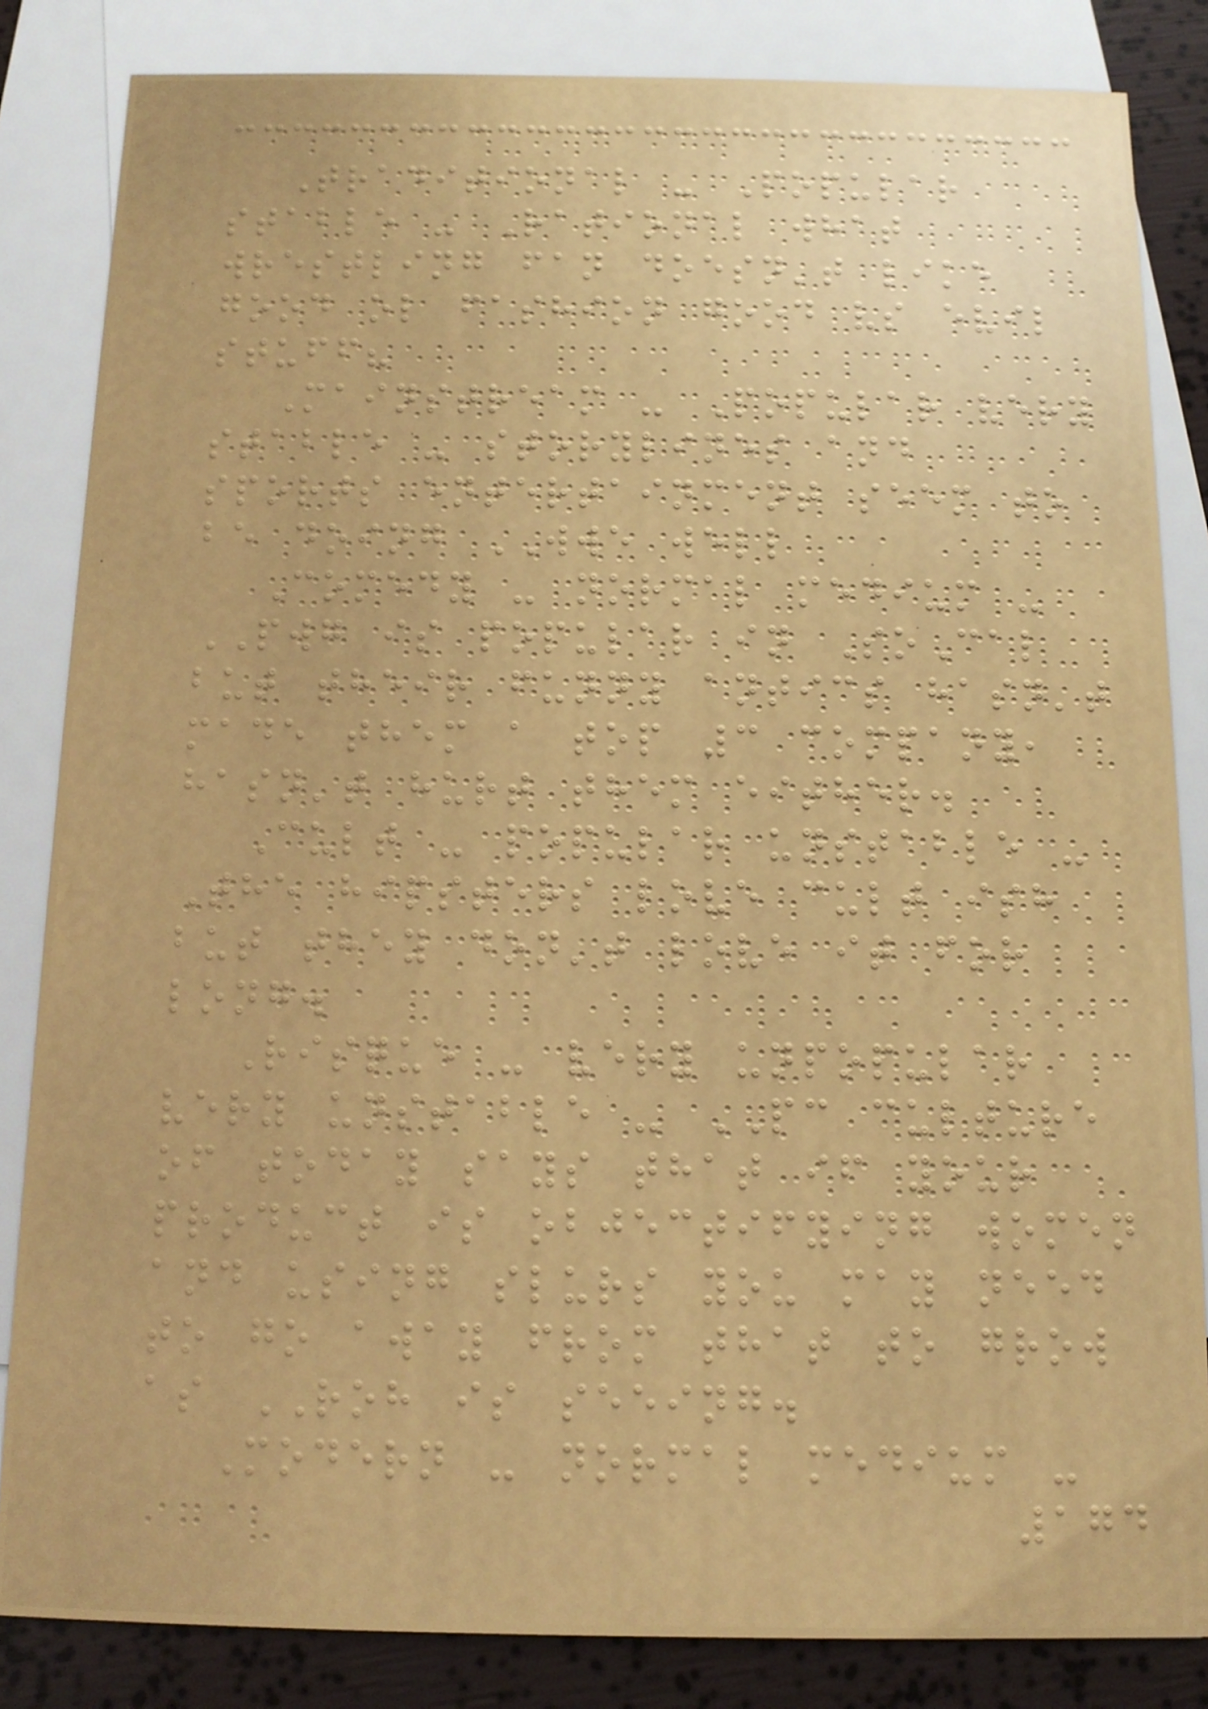Traditional - Popular
stable - Rational what
wrestling fan doesn't like
good ol fashion good vs evil
stuff?
Mainstream - Popular very
stable - storylines and
sports entertainment seem to
be doing WWE well
Comedy - normal medium -
PWG is popular in SoCal
but their funny antics hasn't
made them a top 3 company,
hasn't hurt them either.
Cult - popular unstable -
The hipsters love cult ish
but they don't love it for
long.
Risque - very unpopular
very unstable - PC culture
of today says that if your
product is objectifying women
and using slurs you may need
to go away from that to grow
as ROH is seeing.
Modern - normal medium -
174
